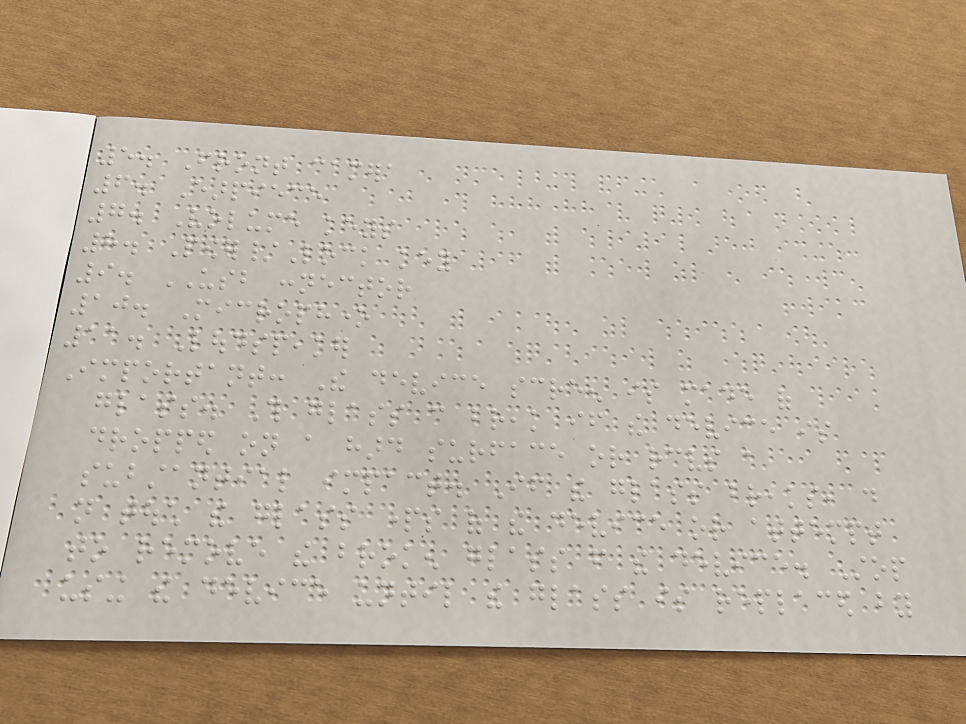5. Front camera
6. Earpiece
7. Volume keys
8. Power/Lock key
9. USB connector
10. Microphone
11. Loudspeaker
Important: The device screen is made of
glass. This glass can break if the device is
dropped on a hard surface or receives a
substantial impact. If the glass breaks, do
not touch the glass parts of the device or attempt
to remove the broken glass from the device. Stop
using the device until the glass is replaced by
